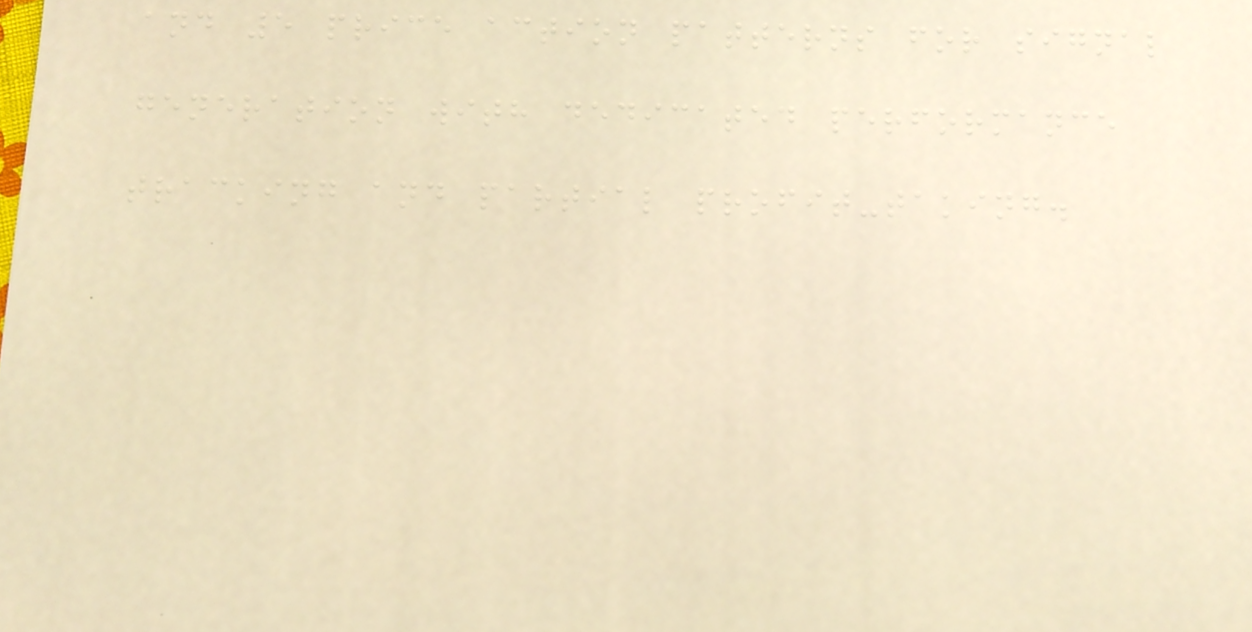and 5 price action patterns for signal
generation with dedicated performance
tracking and partial profit-taking.
